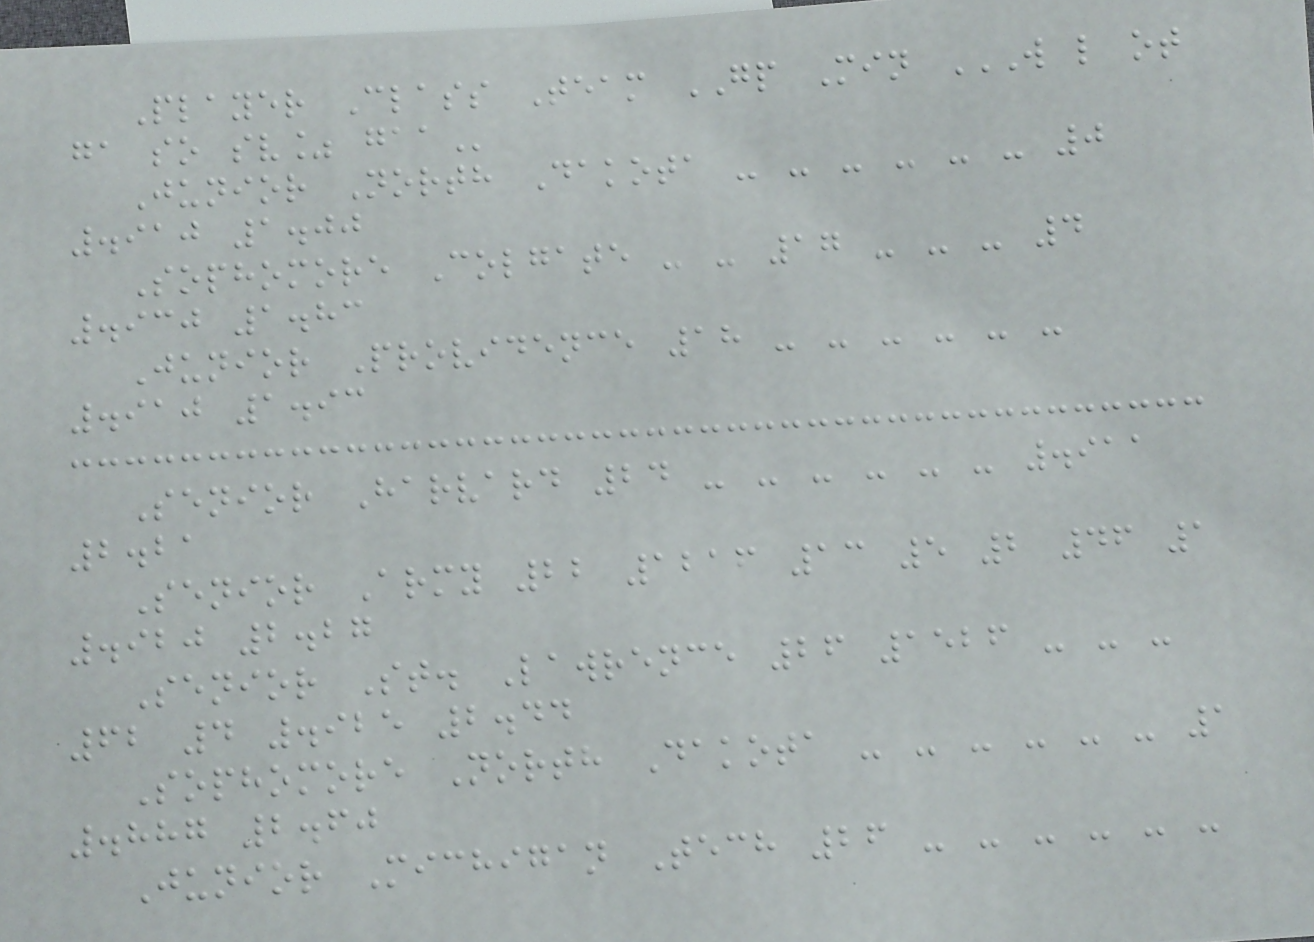Player Class Team GP Min W L OT
GA SO SV% GAA
Junior North Dakota - - - - - - 0
.910 1.00
Sophomore Colgate - - 17 - - - 4
.930 1.83
Junior Providence 18 - - - - - -
.910 1.93
Senior Harvard 24 - - - - - - .911
2.21
Senior Army 22 1216 13 5 2 46 1
.920 2.27
Senior St. Lawrence 26 1526 - - -
62 4 .925 2.44
Sophomore North Dakota - - - - - - 1
.887 2.60
Junior Michigan Tech 26 - - - - - -
